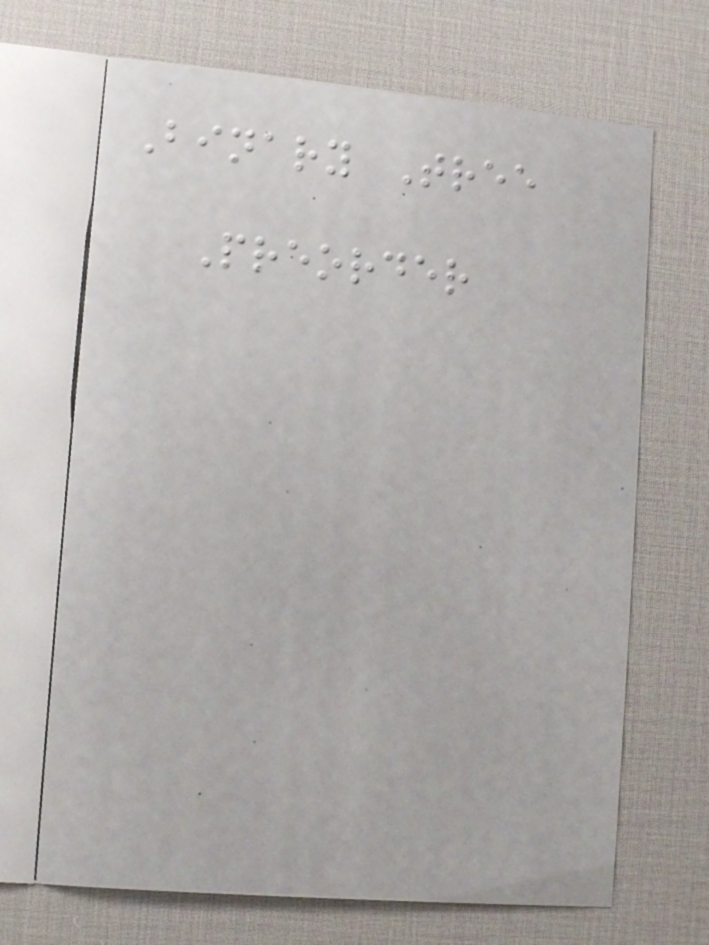Binary Tree
Preorder
